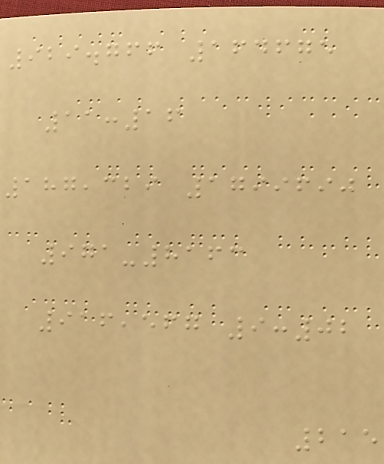929.766 164675
11:16
187,329 1799690
971-8163
916,567 9:02
215
